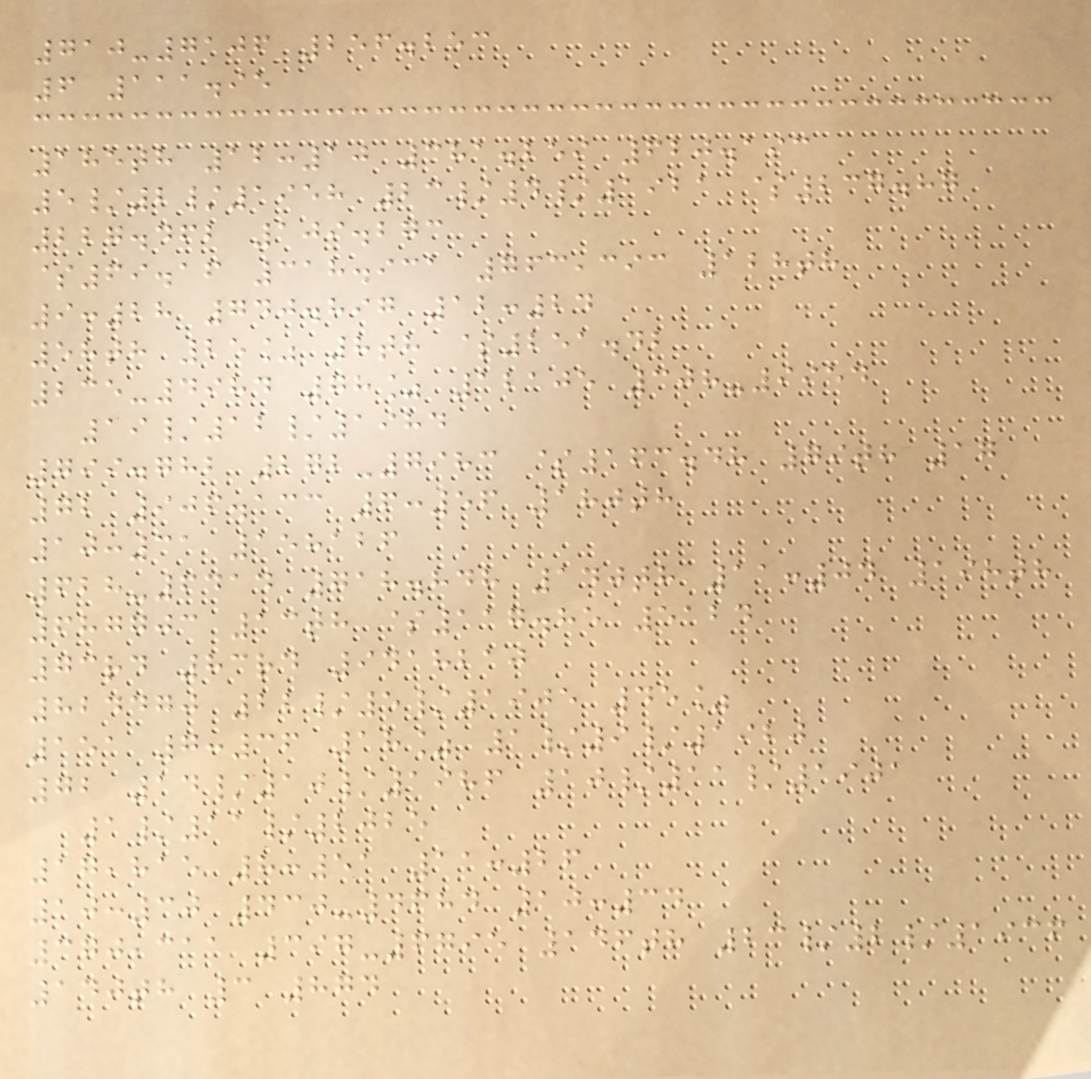710-7106 256.253
6 111.95
185th 12:10 381.259 620.193
5/2/1958 23/4/1921 $237.87
227.462 109.273
$69.16 318.931 763,393 128th
9:28 740.897 12:24
58th 25% 8th $251.42
235-4984 78% 12105 308-9954
19/12/1984
799.782 272-7983 $163.48 79th 17
72 906.133 6:56 180th
10:31 158126
628-6414 718.848 140th 11:04 198th
687703 13th $117.85 5124
73rd 83rd 9418210
824470 22/5/1905 45%
151 7:36 18% 1/9/1920
72 14/10/1986 10/11/1901
1/11/2025
17,815 8:51 11:26
10:30 430-4684 10:34
370,311 397-6795 146th 23/2/1936
140th 3 874
